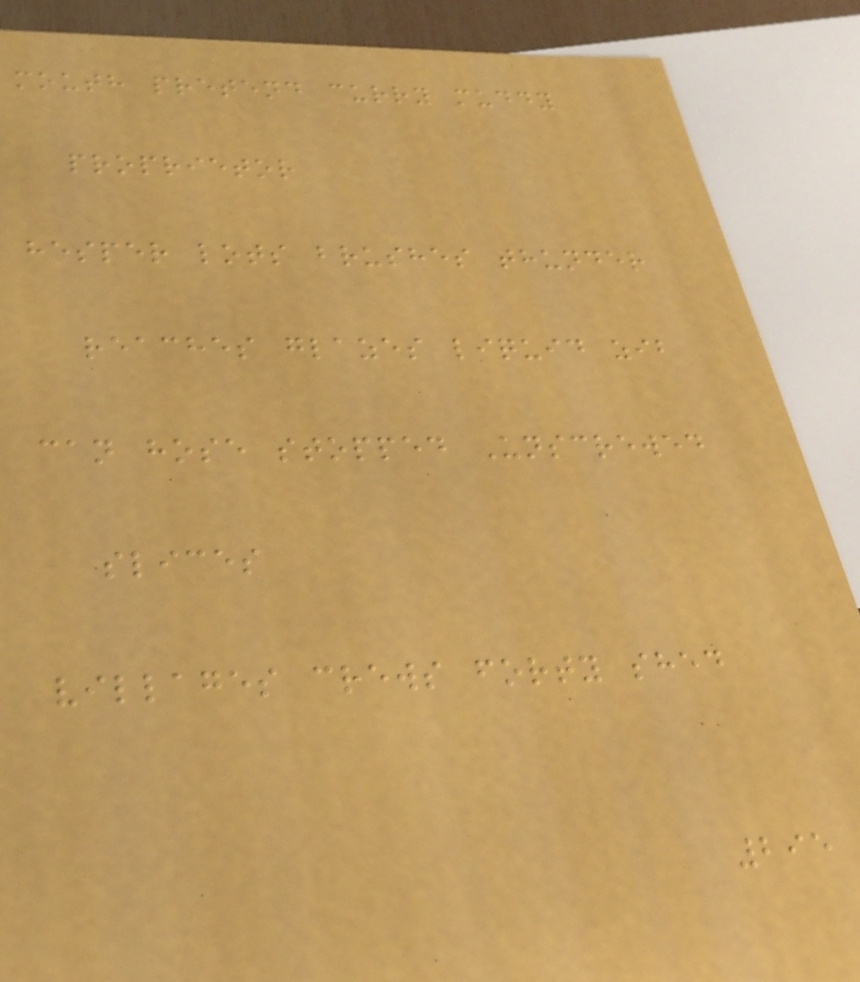mouth pretend curry muddy
proprietor
hesper lots brushes thunder
reaches glazes liquid zib
can hose stopped Unscrewed
slices
villages crews forty shed
295
